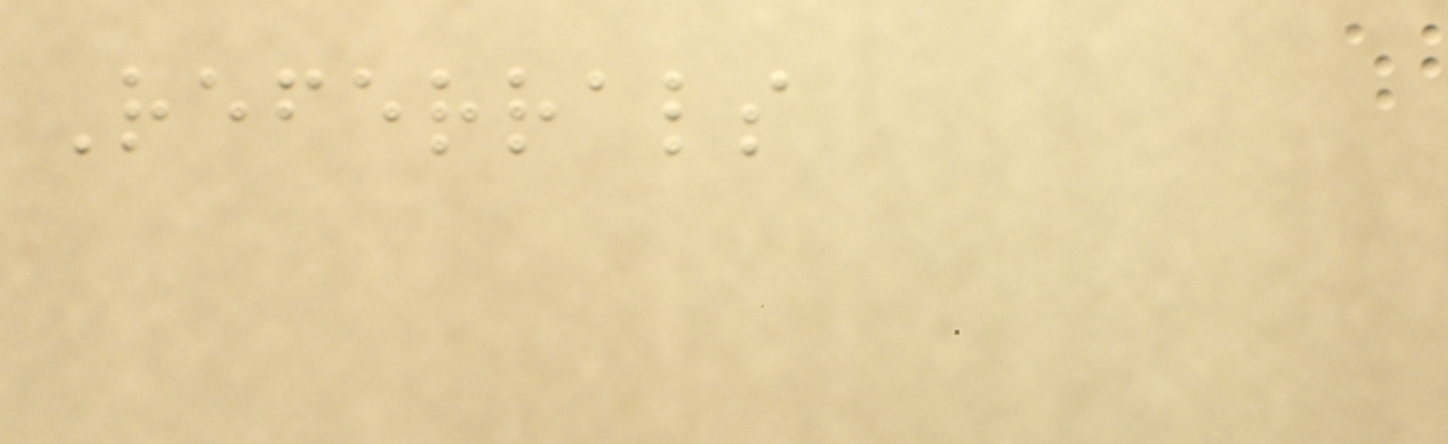Referrals
